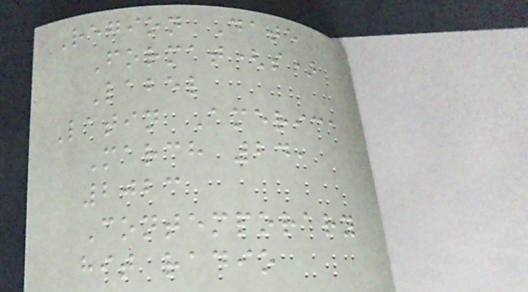Region Date
Format(s)
Label
Latin America
March 24,
2023
Contemporary
hit radio
